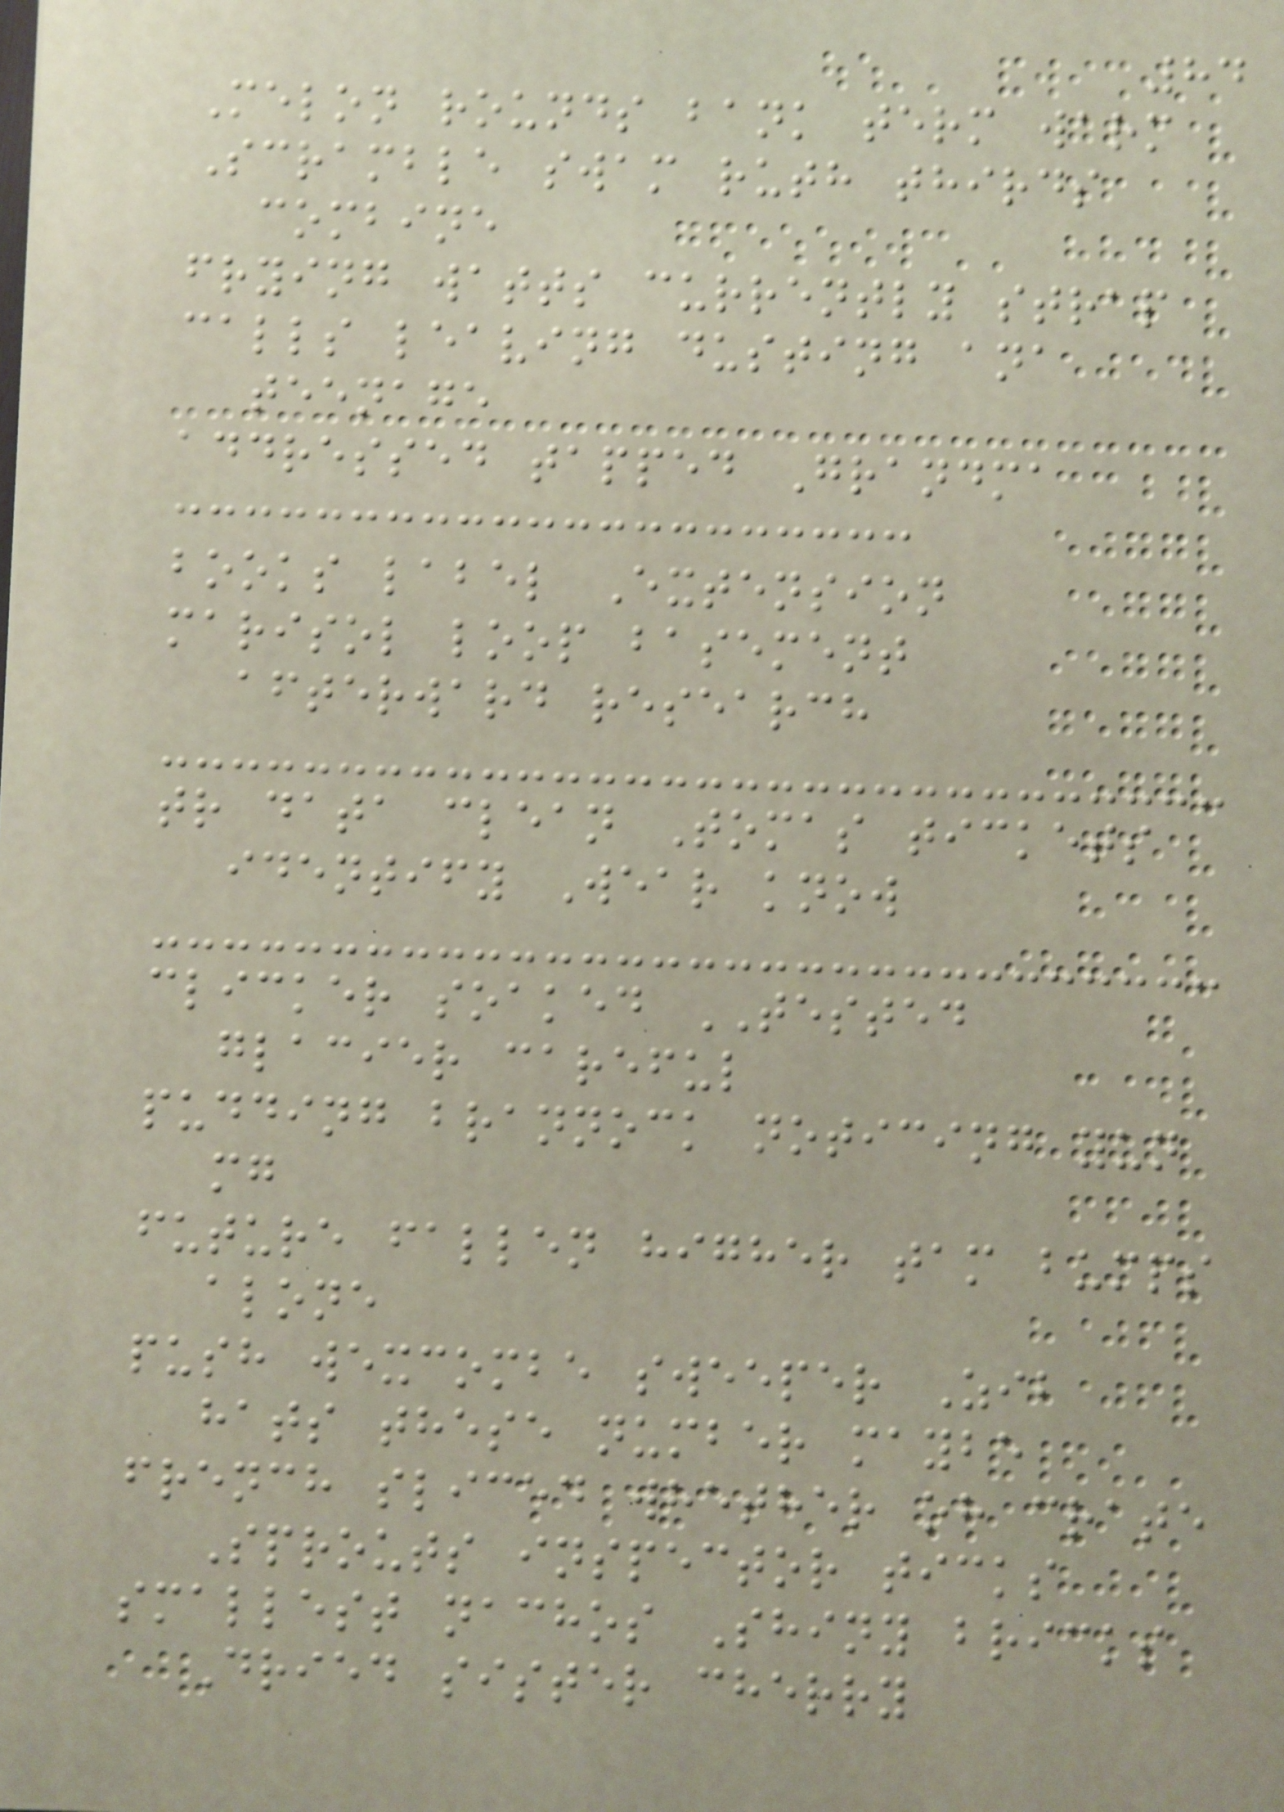84
Melon rounds bank term warm
Scramble swam ruth thirds
combine
frying watts currently strap
calls leaving dusting ana
teenage
addressed tapped Grandma
books label Extension
marisol loop basement
afterward research
tr data clean Tomas tickets
identify Wear know
clicker soaked TESTED
glacier careful
pudding brannock noticing yun
mg
future fallen higher tam bumps
alone
push wexcombe sweeper Zib
hats these number maybe
french sliced whether oh crate
Sprouts inspector ticks
smallest nachos Shiny bricks
Dried sister cherry
